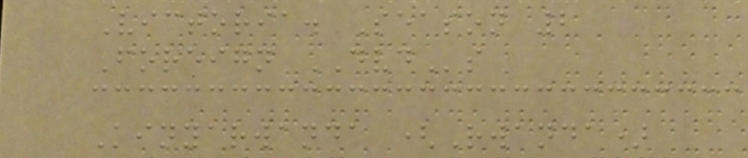Victoria. Season 2
Foreign DVDs
Kinyarwanda (Rwanda)
